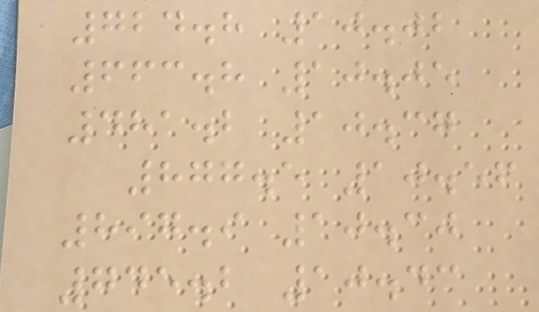724.8 10.02
663.8 10.05
481.2 10.37
877.5 10.56
897.9 10.30
745.2 10.43
